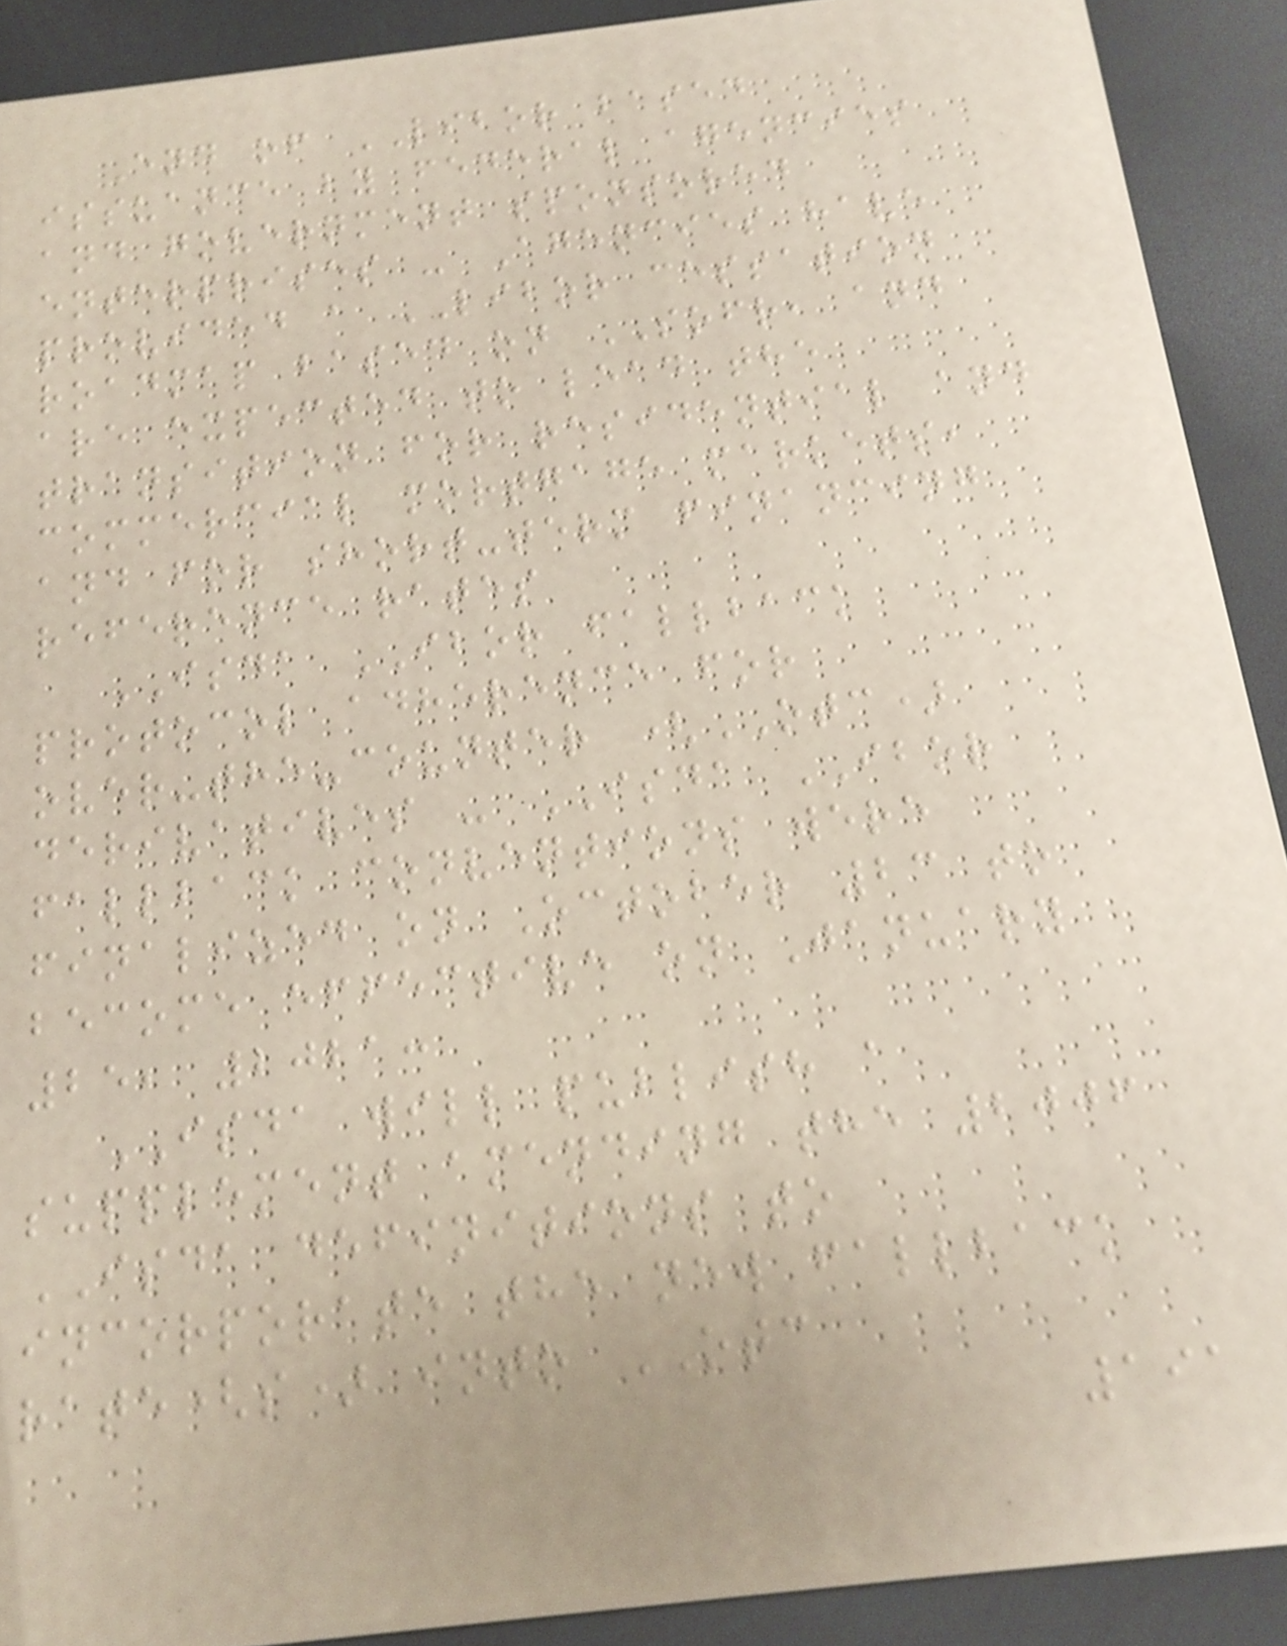End of LIBOR based
issuance by federal agencies
and government sponsored
enterprises - Agencies have
provided a LIBOR cessation
roadmap based on SOFR, and
are expected to lead the
transition for residential and
commercial mortgage markets,
and for short-term financing
reference rates
ISDA IBOR fallback
protocol adherence for
over-the-counter (OTC)
derivatives - ISDA IBOR
fallback conventions were
finalized on October 23 to
become effective on January
25, 2021:
ISDA will publish a
supplement amending the 2006
ISDA definitions to
incorporate the new fallback
rate(s) into OTC
191
